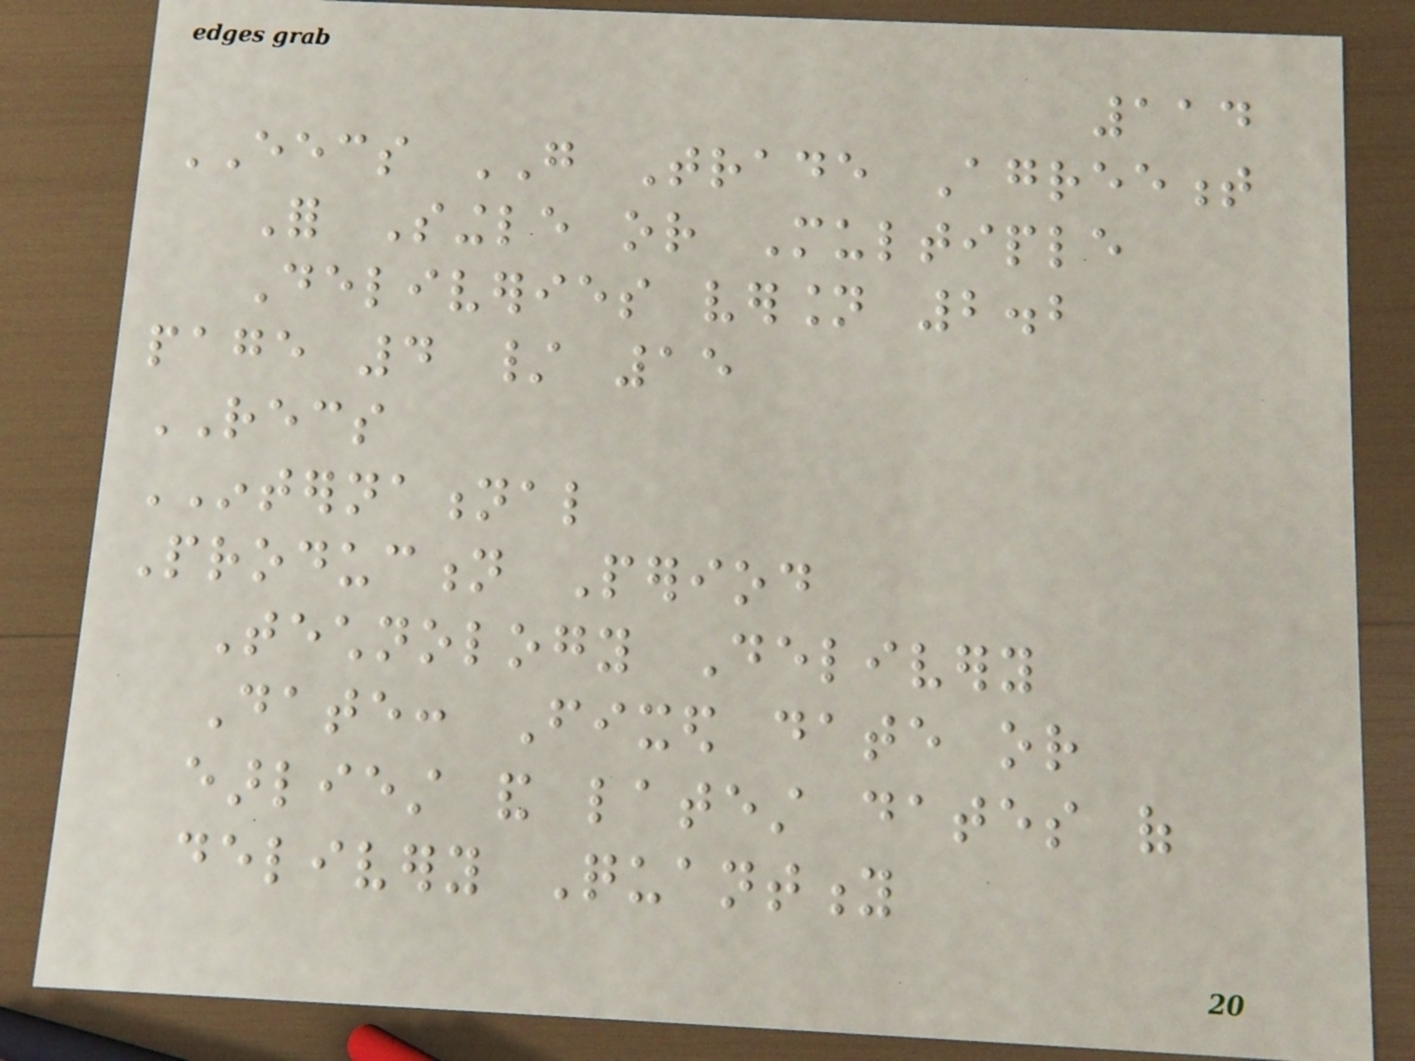114
EECS GO Trade Agreement
For Single or Multiple
Deliveries version 2.2
page 4 / 15
RECS
INTERNATIONAL
Production Period
Technology Delivery
Date: Fixed date or
earliest and latest dates of
delivery Quantity
